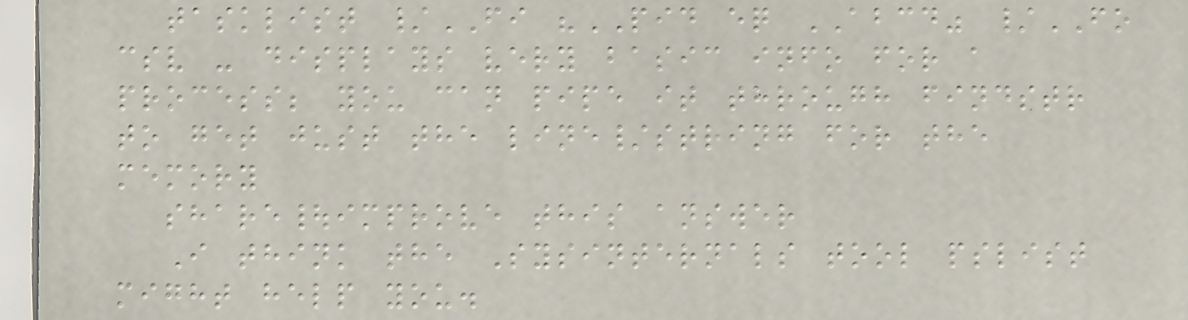tasklist /FI "PID eq ABCD" /FO
csv - displays very basic info for a
process; you can pipe it through findstr
to get just the line/string for the
memory
share|improve this answer
I think the Sysinternals tool pslist
might help you.
